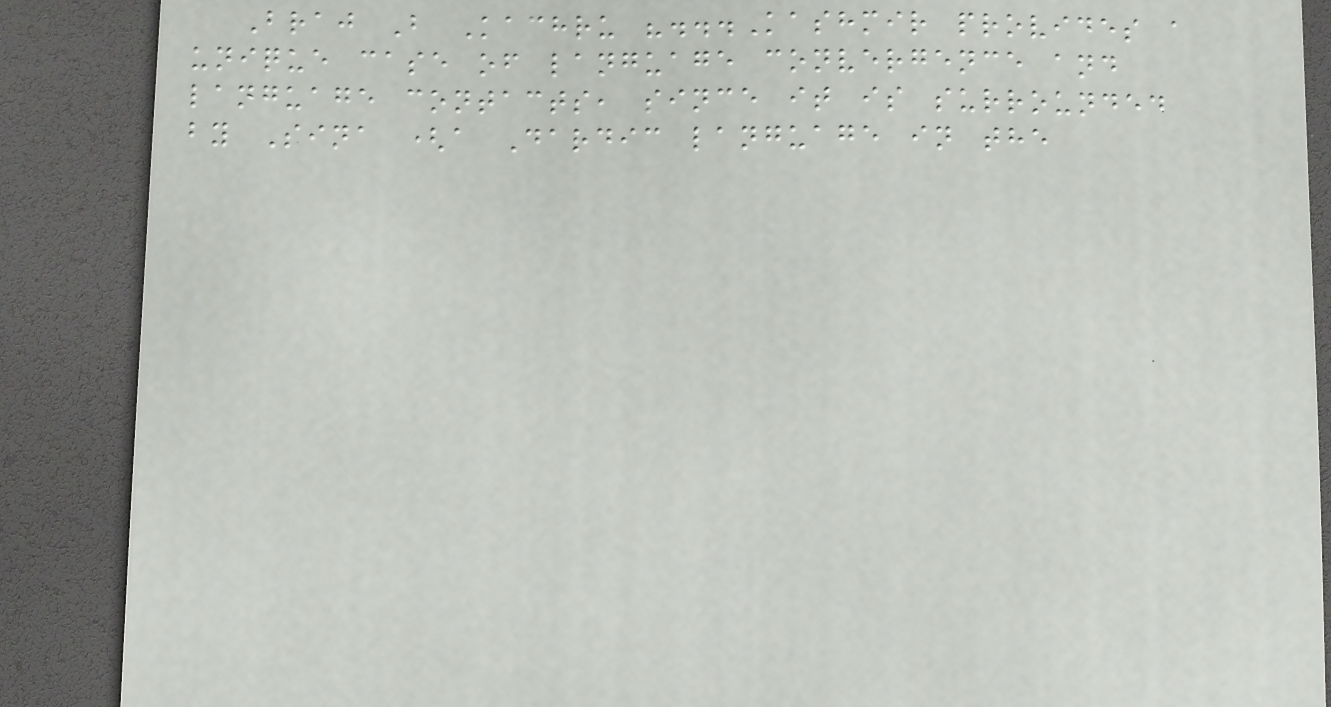Braj B Kachru "...Kashmir provides a
unique case of language convergence and
language contacts, since it is surrounded
by Sina (a Dardic language in the
